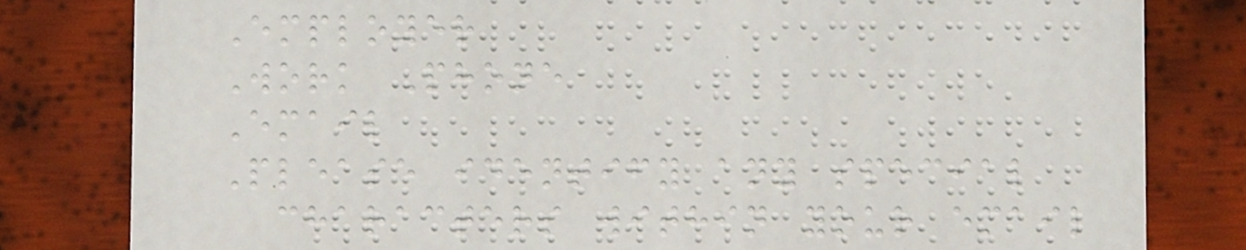Employer
Work Phone
Email
Please identify any special
characters within your email
